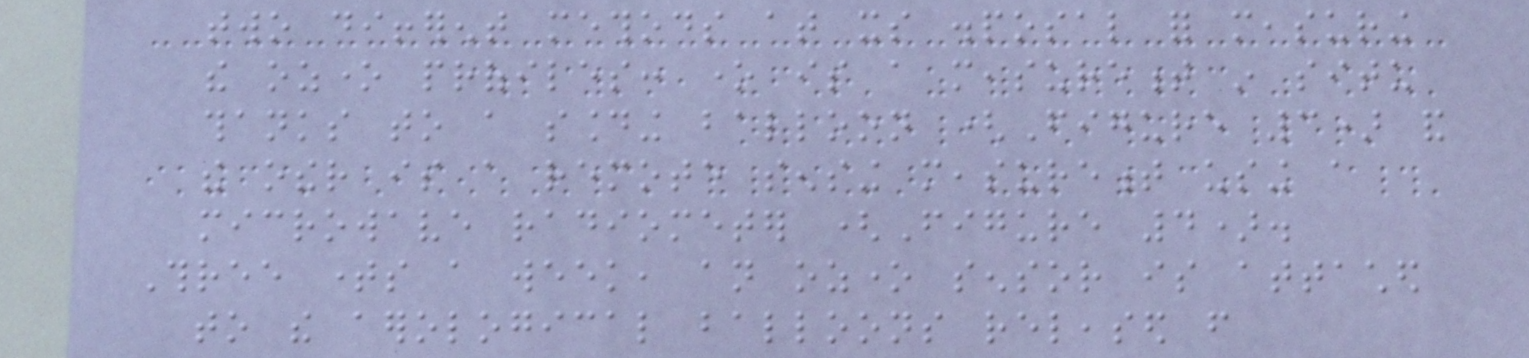two different methods at its disposal for measuring
the ozone profiles: one is a measurement in situ
thanks to a sounding balloon (Figure 3) and
the other is a remote sensing measurement using a
microwave radiometer (Figure 4).
Three times a week, an ozone sensor is attached
to the aerological balloons released from
